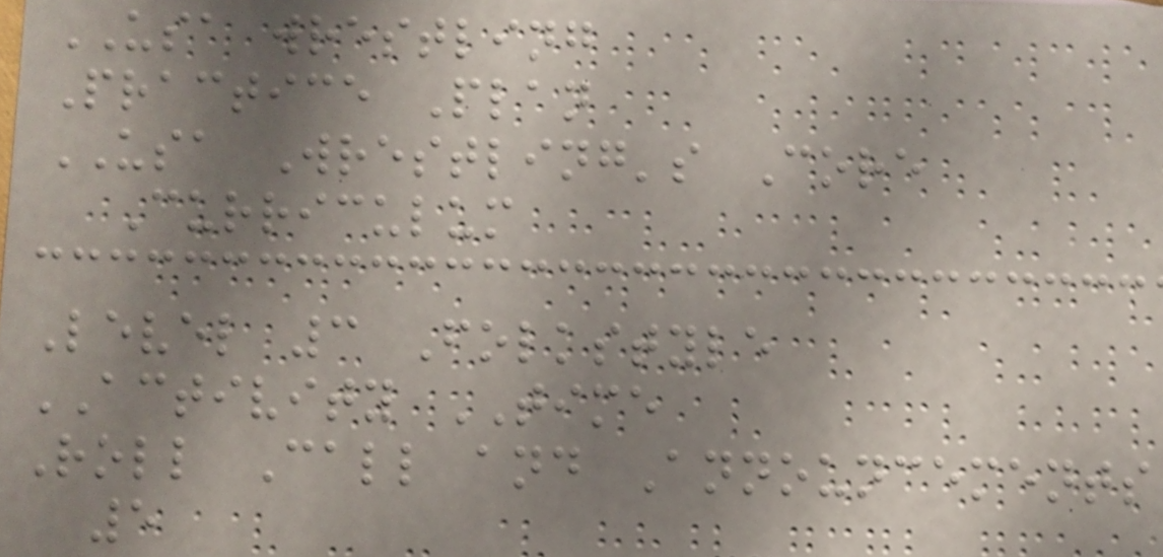USA wrestling
Practice Plan
USA Wrestling's Core
Curriculum
Level 3 Folkstyle
ACTIVITY TIME
Roll Call and Announcements
5
